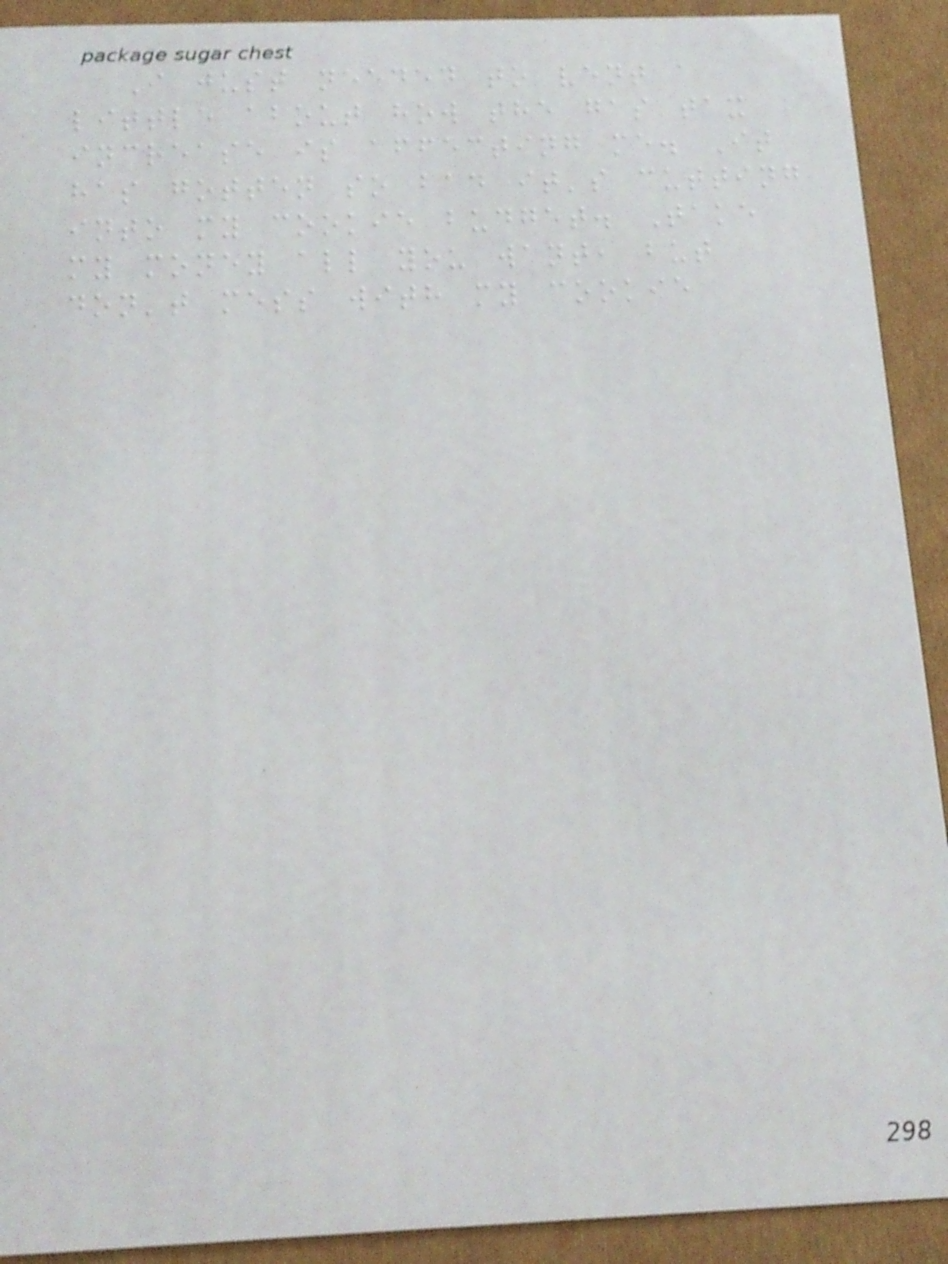I just needed to vent a
little about how the gas tax
increase is affecting me. It
has gotten so bad it's cutting
into my cookie budget. Take
my money all you want, but
don't mess with my cookie
